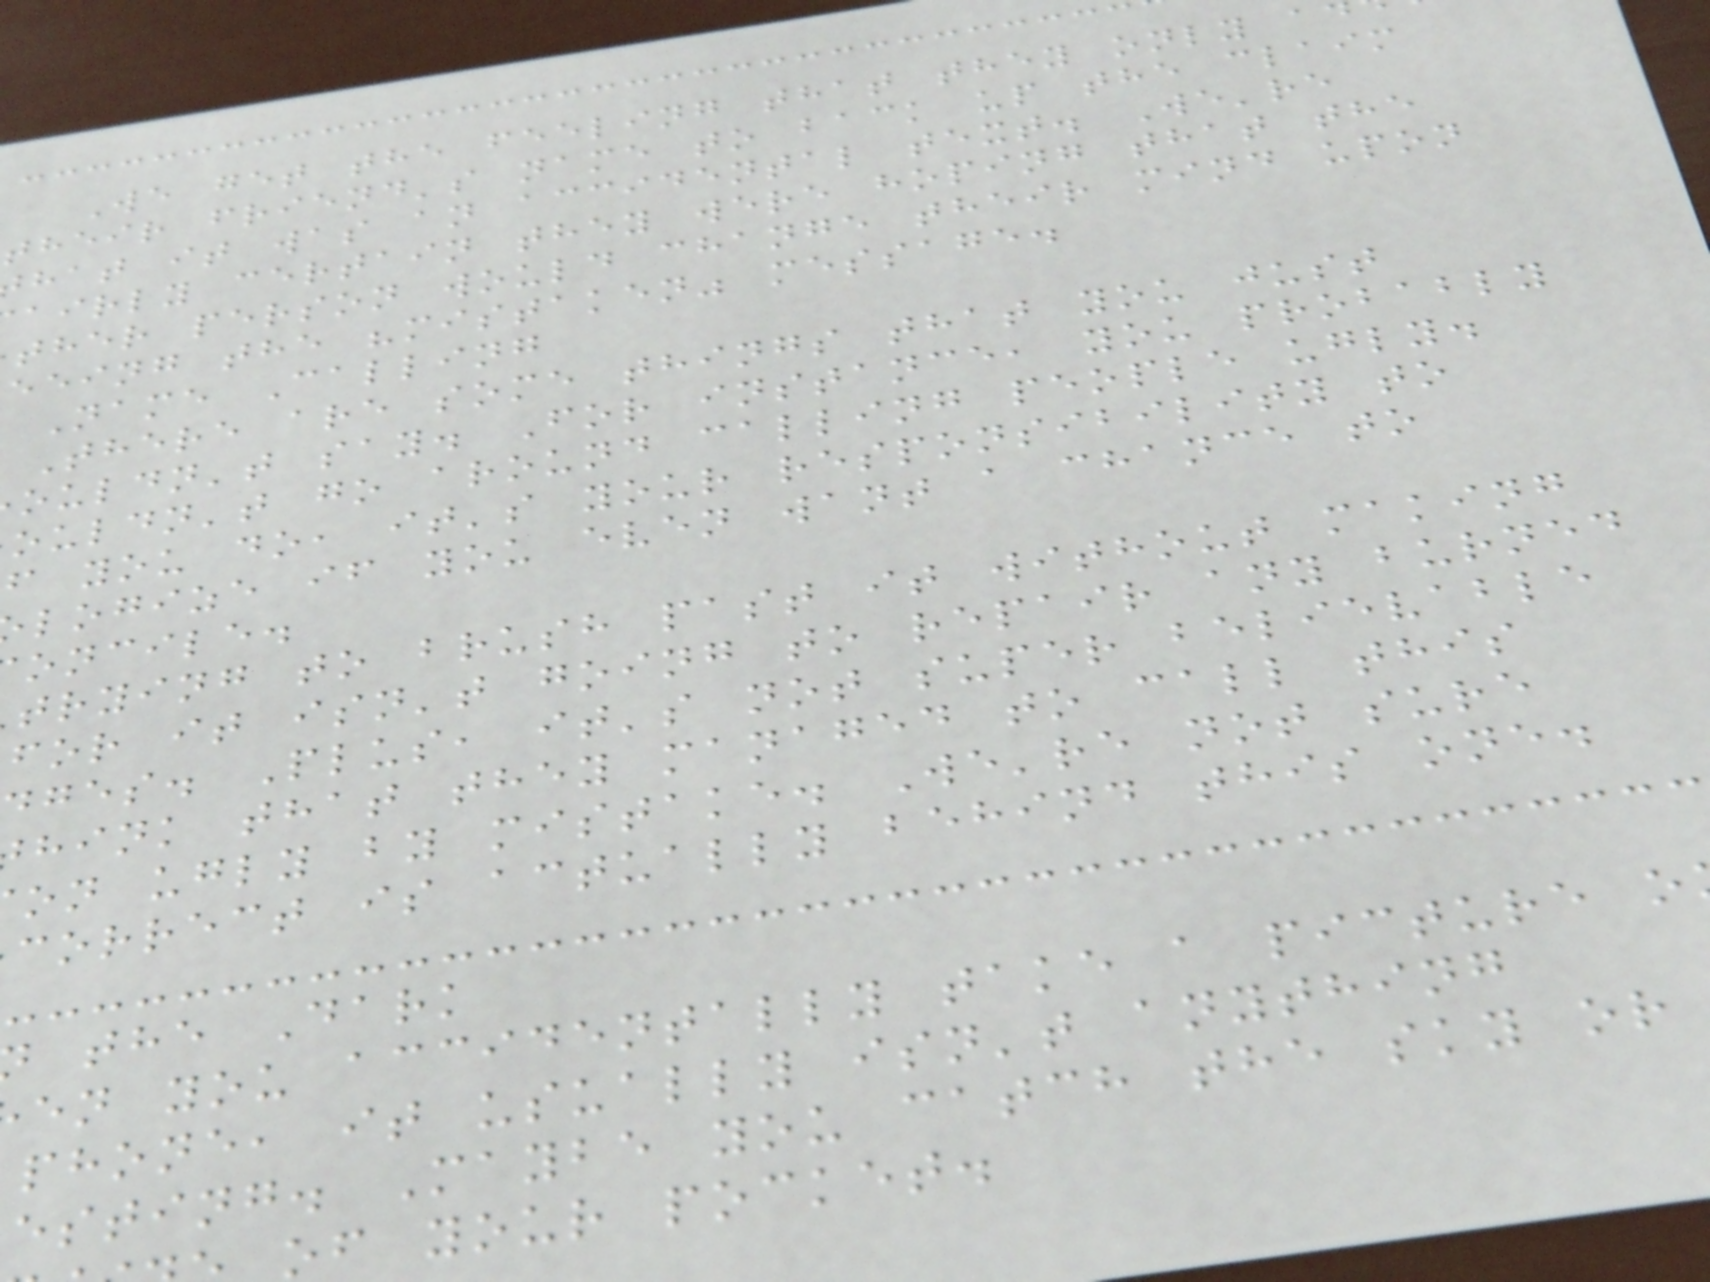We get the feeling that they only a
their friend's name to back up the claim
hat it was an accidental text. We're
airly certain they were hoping that the
ther person would change their mind upon
eeing the "mistaken" message.
Name Calling
There are some things that you just
ouldn't say. For instance, you probably
ouldn't go around calling people ugly.
f you do, it's your responsibility to
logize if you even want a chance to
oncile.
trying to brush past it without making
for it isn't going to repair any burned
ges. Plus, it's not super believable
hink that they managed to call this
on ugly by mistake. We're not sure
correct is actually behind this one.
the Dark
en you accidentally take a picture o
phone, it usually isn't anything
esting. Maybe you catch the sky or
of your pocket.
